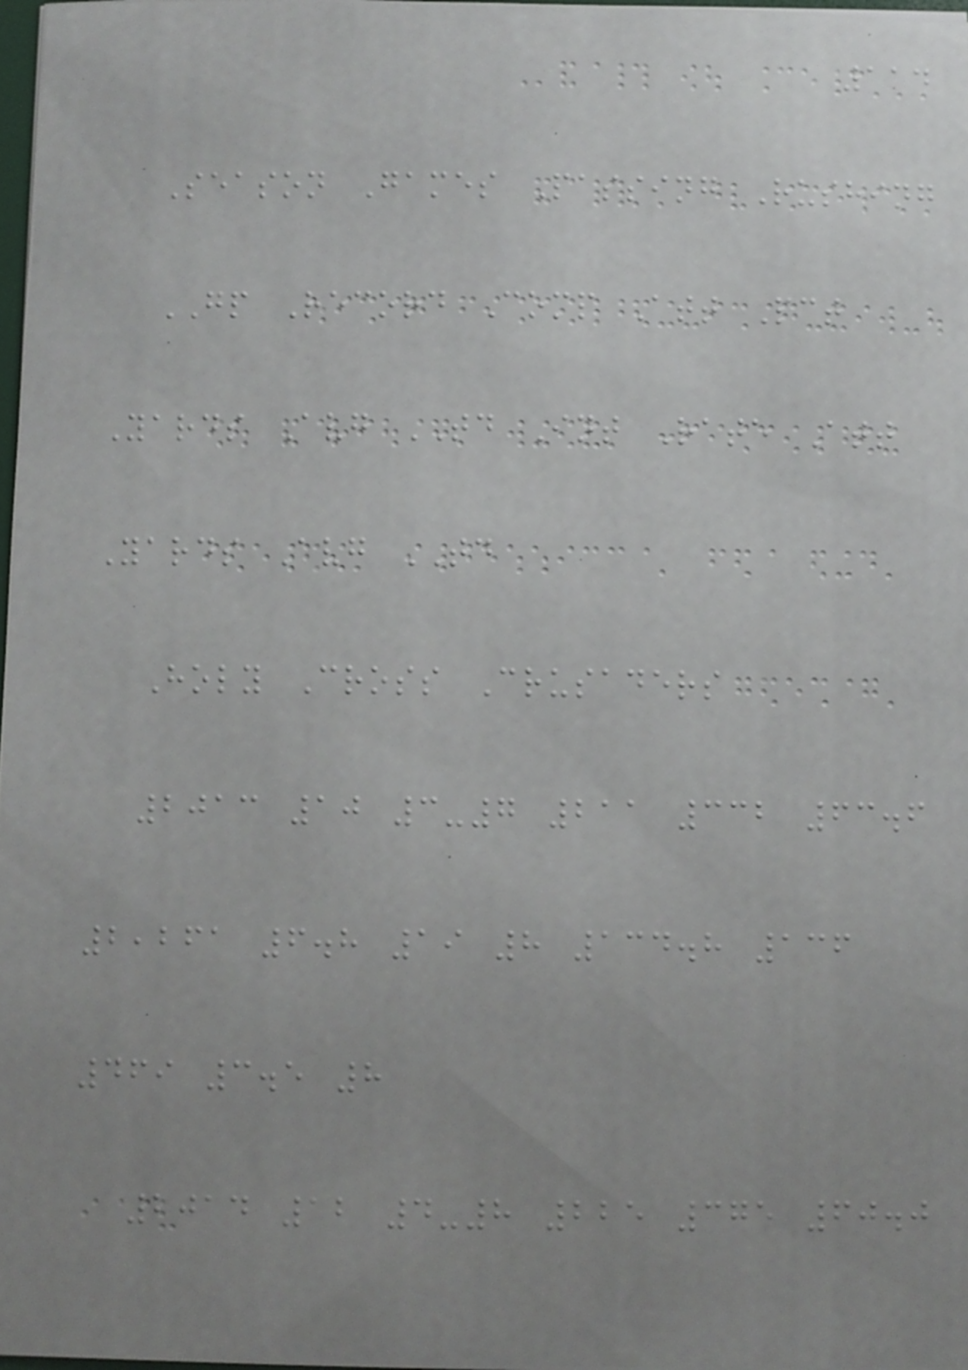114
Season Games Passing Rushing
GP Record Comp Att Pct
Yards Avg TD Int Rate Att
Yards Avg TD
Holy Cross Crusaders
2013 10 3-7 211 332 63.6
2,261 6.8 19 8 134.8 136
469 3.5 8
2014 12 4-8 225 375 60.0
